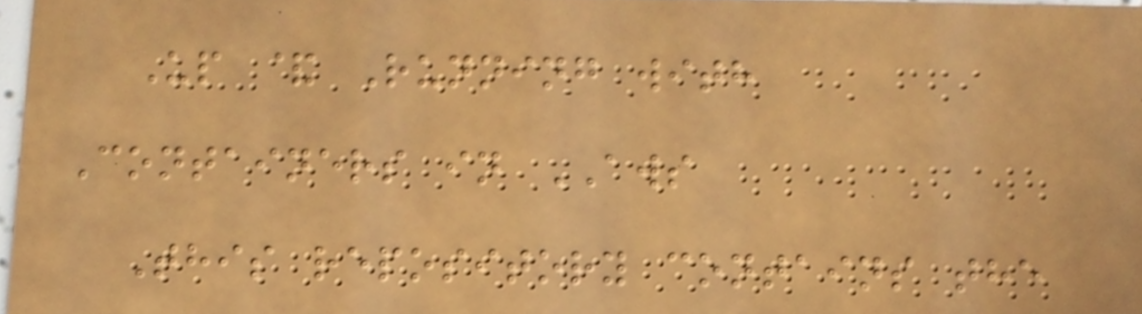Up & Running with
Containers in AWS
This repository contains the
